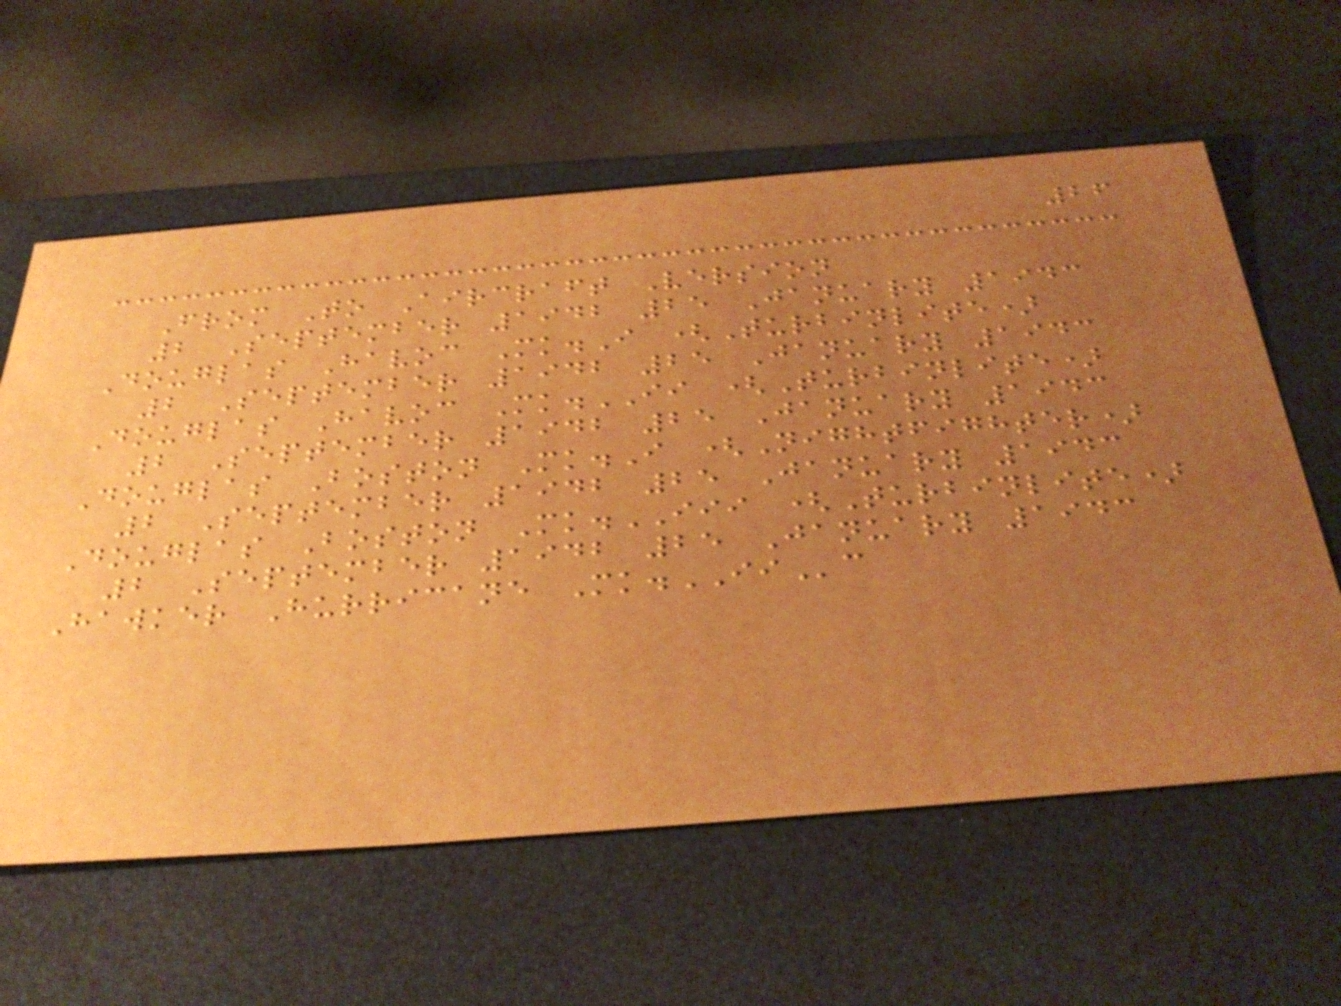26
From To Aircraft Version
2 September 1942 25 January 1943
Douglas Havoc Mk.I (Turbinlite)
2 September 1942 25 January 1943
Douglas Havoc Mk.II (Turbinlite)
2 September 1942 25 January 1943
Douglas Boston Mk.I (Nightfighter)
2 September 1942 25 January 1943
Douglas Boston Mk.III (Turbinlite)
2 September 1942 25 January 1943
Hawker Hurricane Mk.IIc
